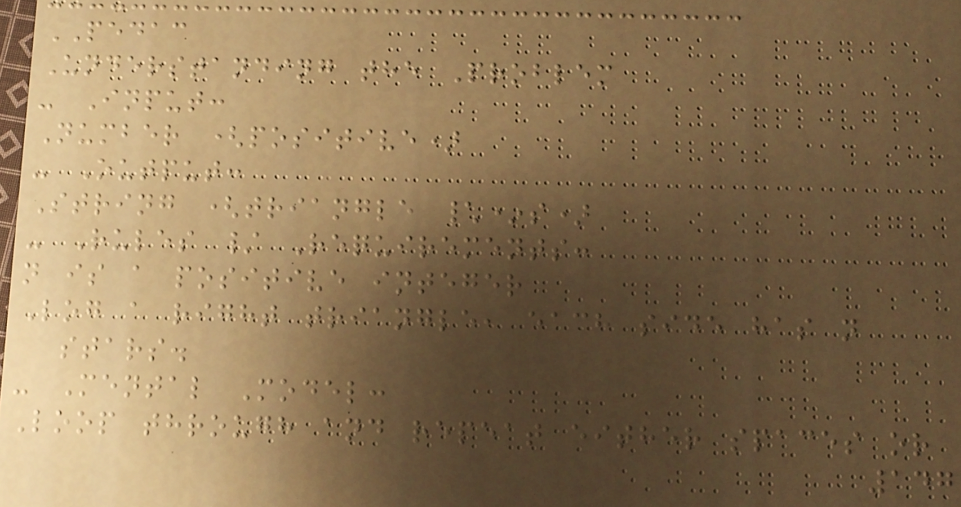PEDAC
Understanding the Problem
- Input:
Number (positive)
- Output:
String (triangle \*s)
- Rules / Requirements:
n is a positive integer
Log a right triangle, each side has n
stars.
- Mental Model:
Loop through and repeat either spaces or
147
